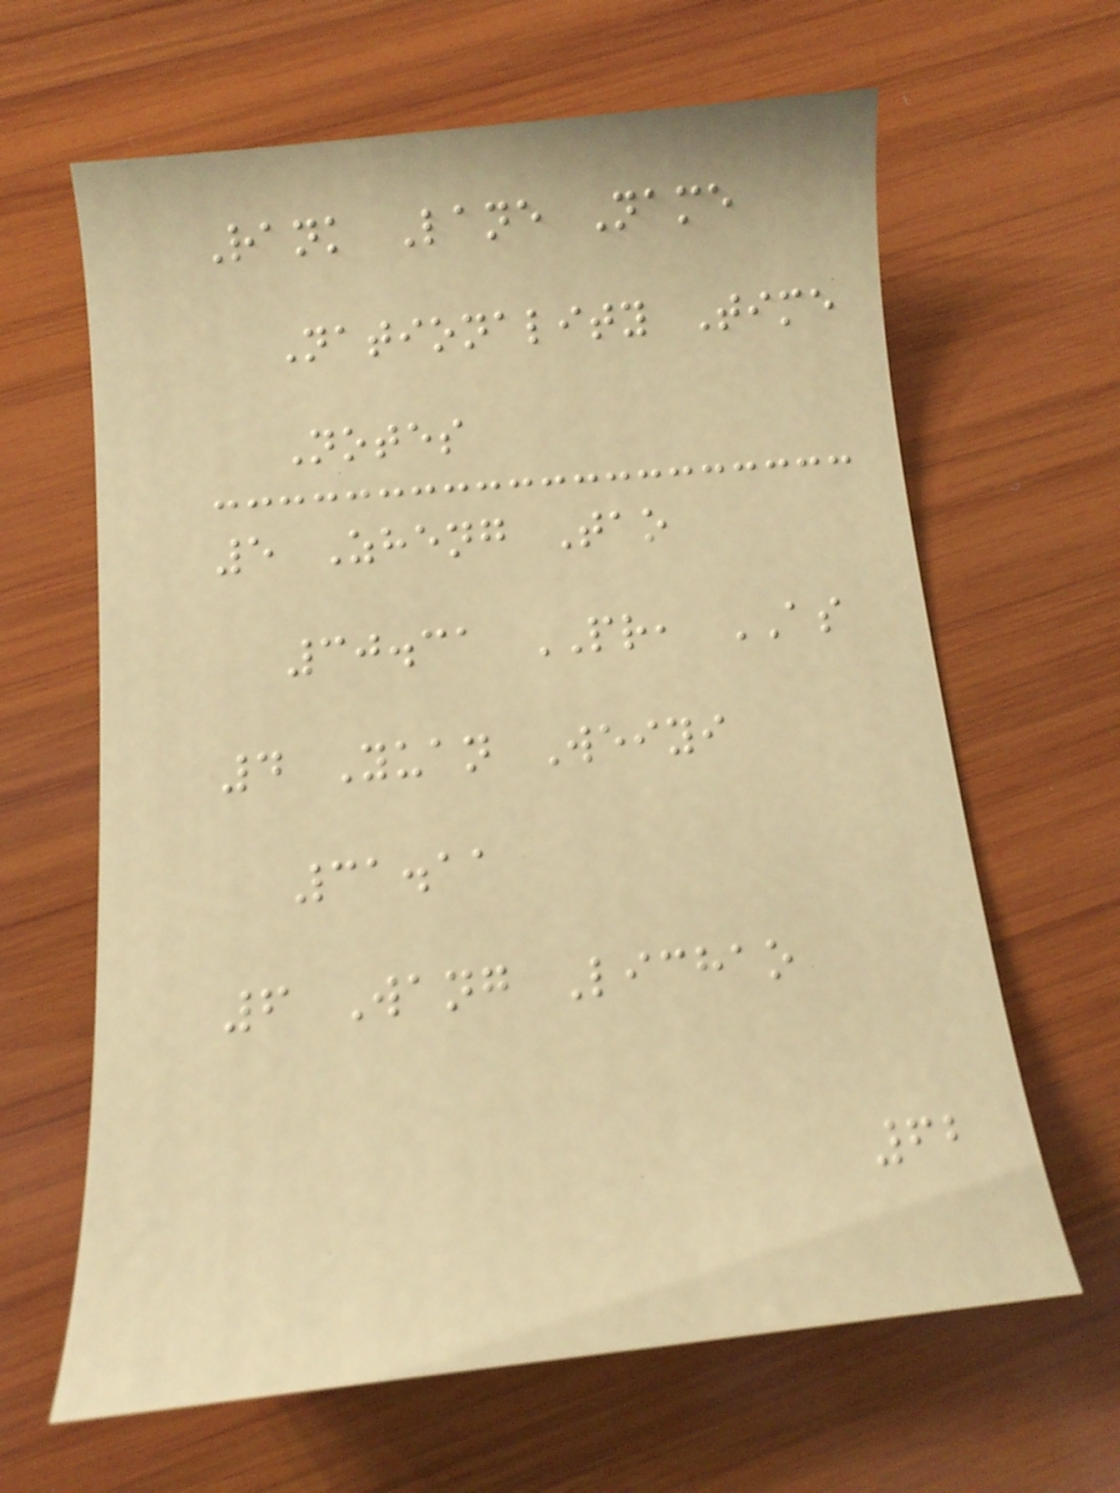Rank Lane Name
Nationality Time
Notes
5 Zheng Tao
30.31 PR, AS
4 Yuan Weiyi
31.11
6 Wang Lichao
62
